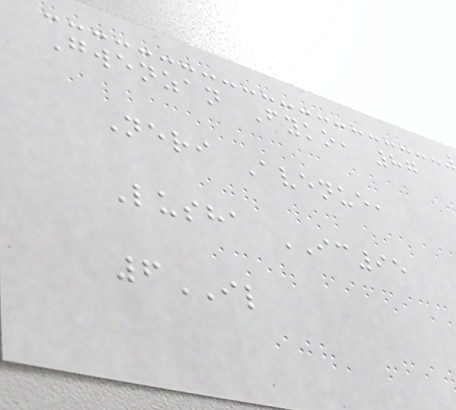Gwenzan Fyko, 87
Neri Avenue,
Lusha IC95
6IL
